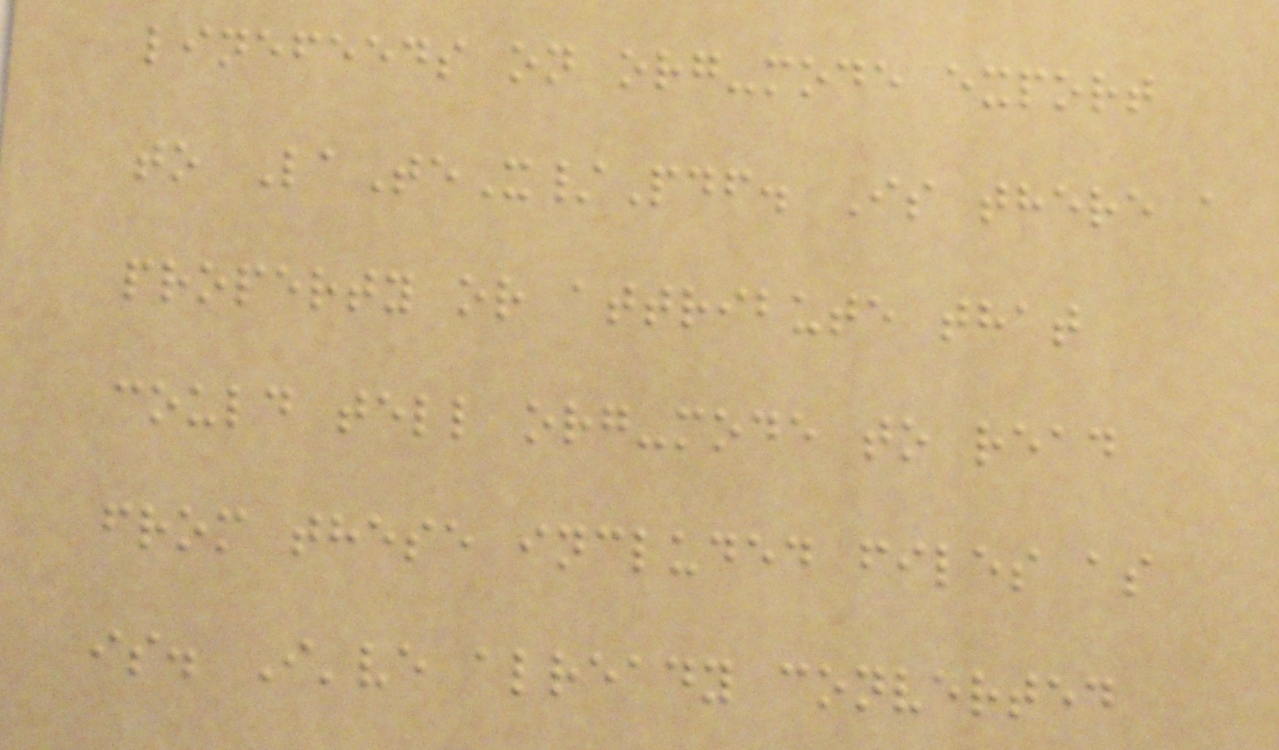linefeeds on org-mode export
to LaTeX/Pdf. Is there a
property or attribute that
could tell org-mode to read
from these included files as
is. I've already converted
